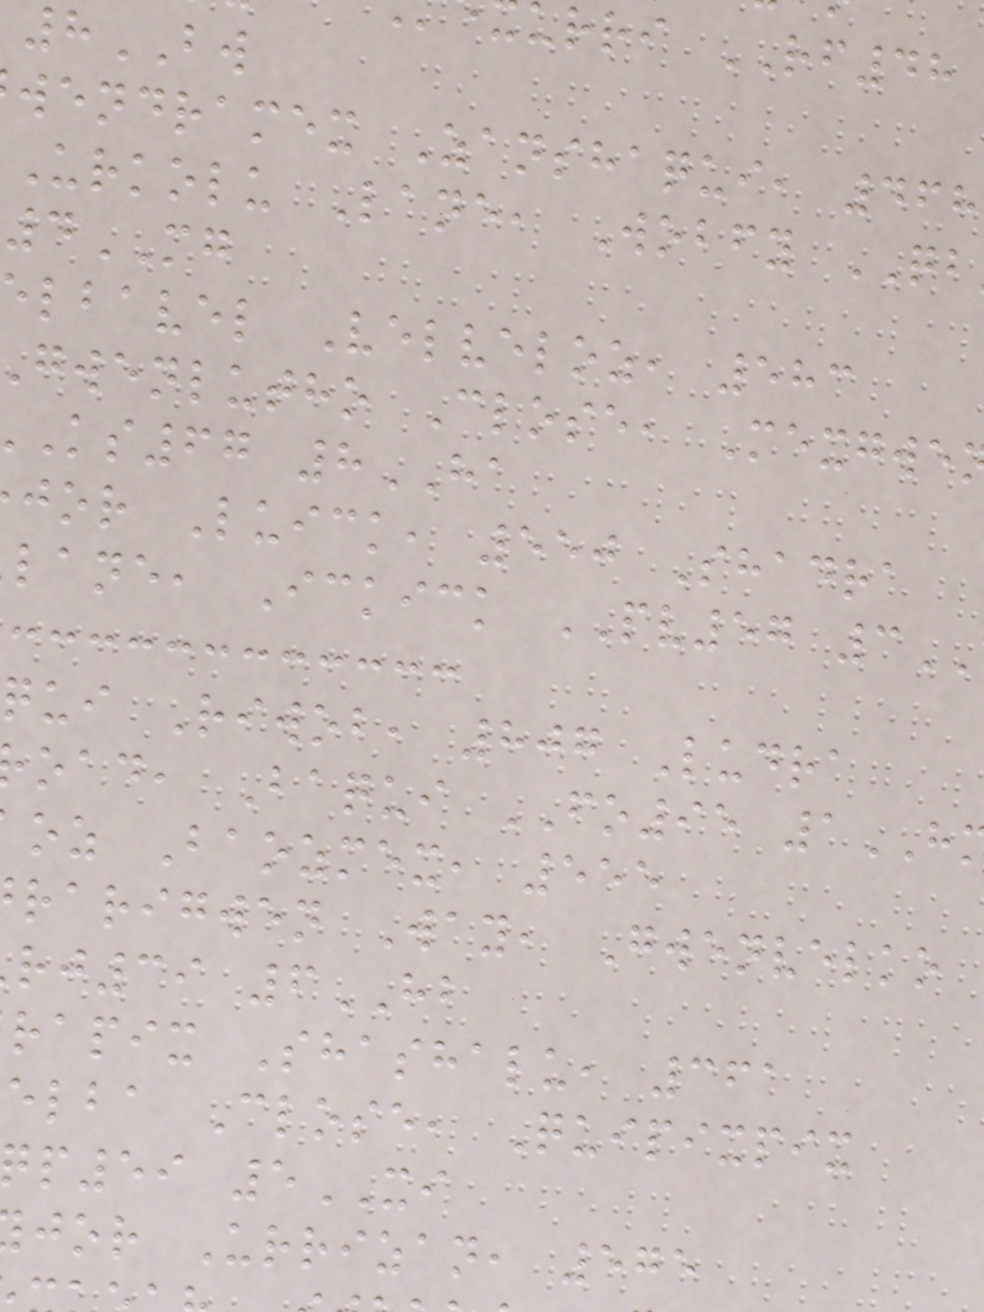urri RF48
8BW
wendramex Zanshaqui, 468
Urkolu Lane, Wobfy QB
4MG
lbavel Velveloz, 583
gwenlutho Close, Mexgwe
ks67 8HA
jor Luick, 550 Shadra
lane, Ickick PV57 3
qui Riwob, 807 Ludra
oad, Baqui FO95 1
oz Baozmex, 555
rarigwen Way, Gwenvelko
rj39 6HB
rapix Shashalu, 361
elba Close, Quipixpix
p59 5XI
jor Urrizan, 575
